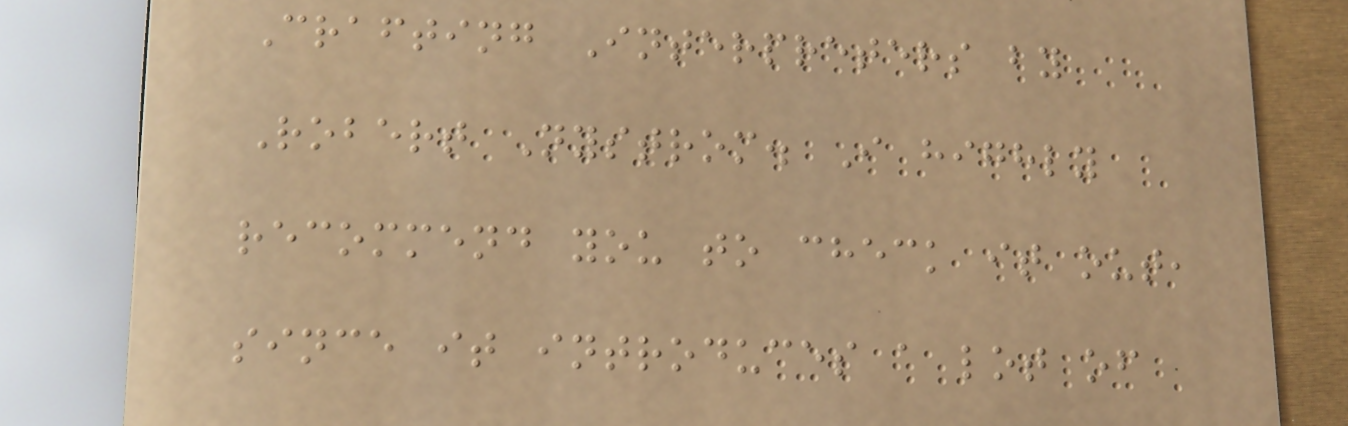Crafting Interpreters by
Robert Nystrom. I highly
recommend you to check it out,
since it introduces a lot of
